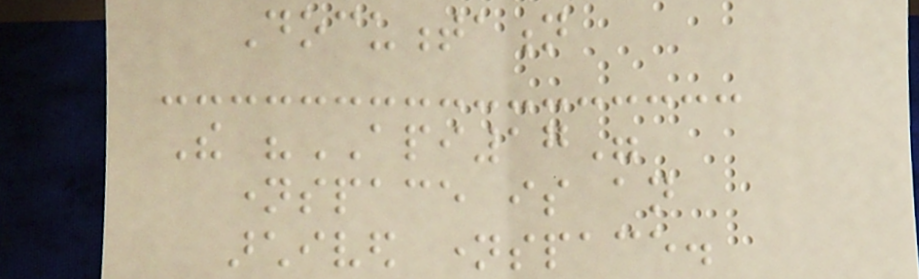Documentation
The "API17"
namespace is an
archived namespace.
